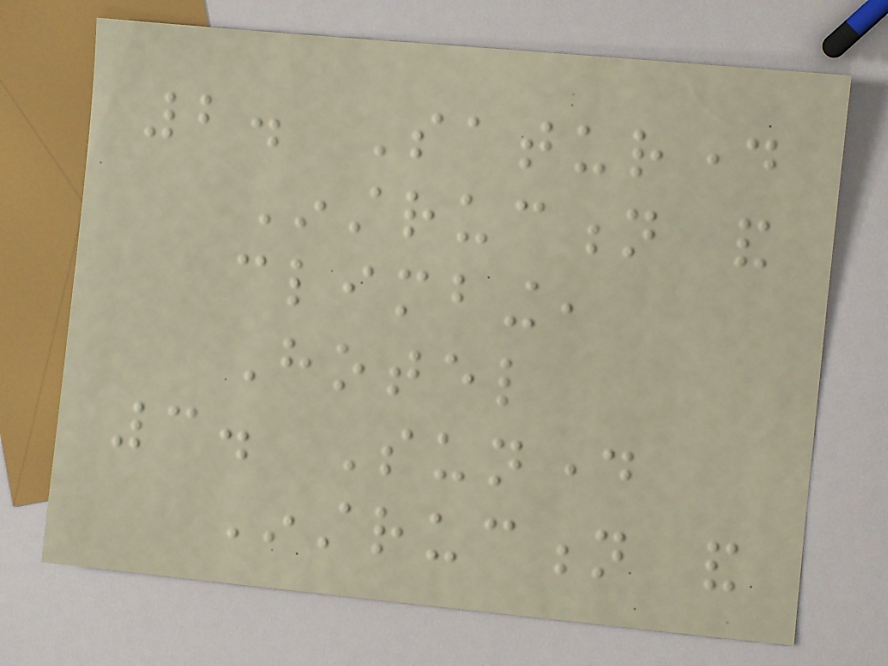2. Saturday
Instruction and
climbing,
Hotel
3. Sunday
Instruction and
